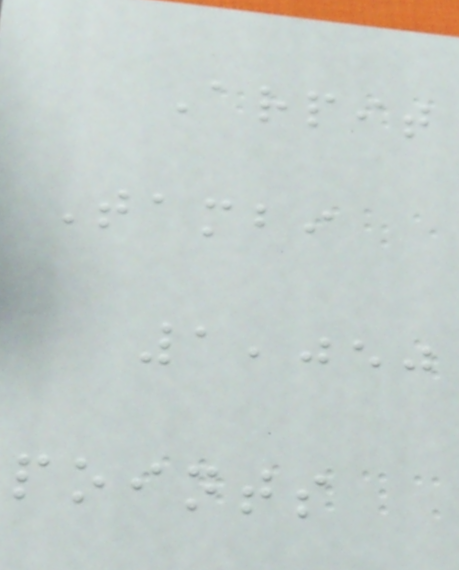Arpit
Tambi
1,050
points
